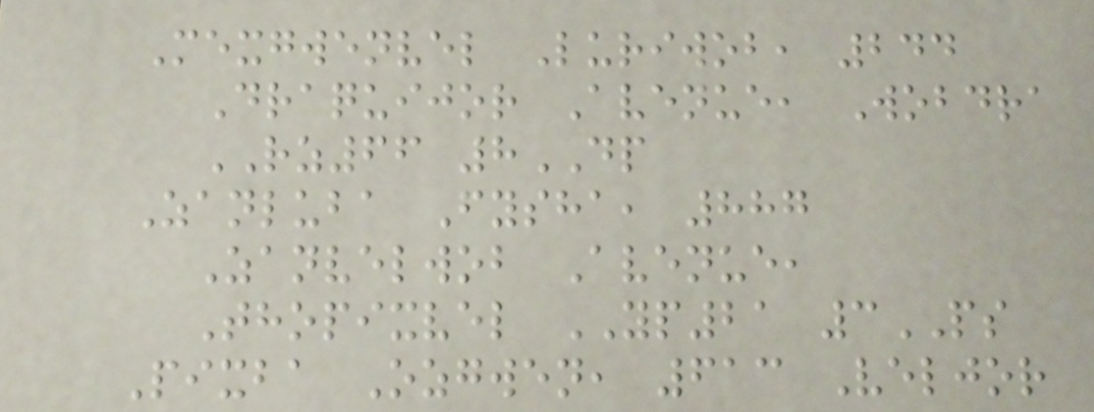Mexgwenvel Luriwob, 244
Draquijor Avenue, Wobdra
RZ66 8DP
Zanluba Fysha, 887
Zanvelwob Avenue,
Thopixvel YP21 3PS
Pixba Ozgwen, 613 Veljor
